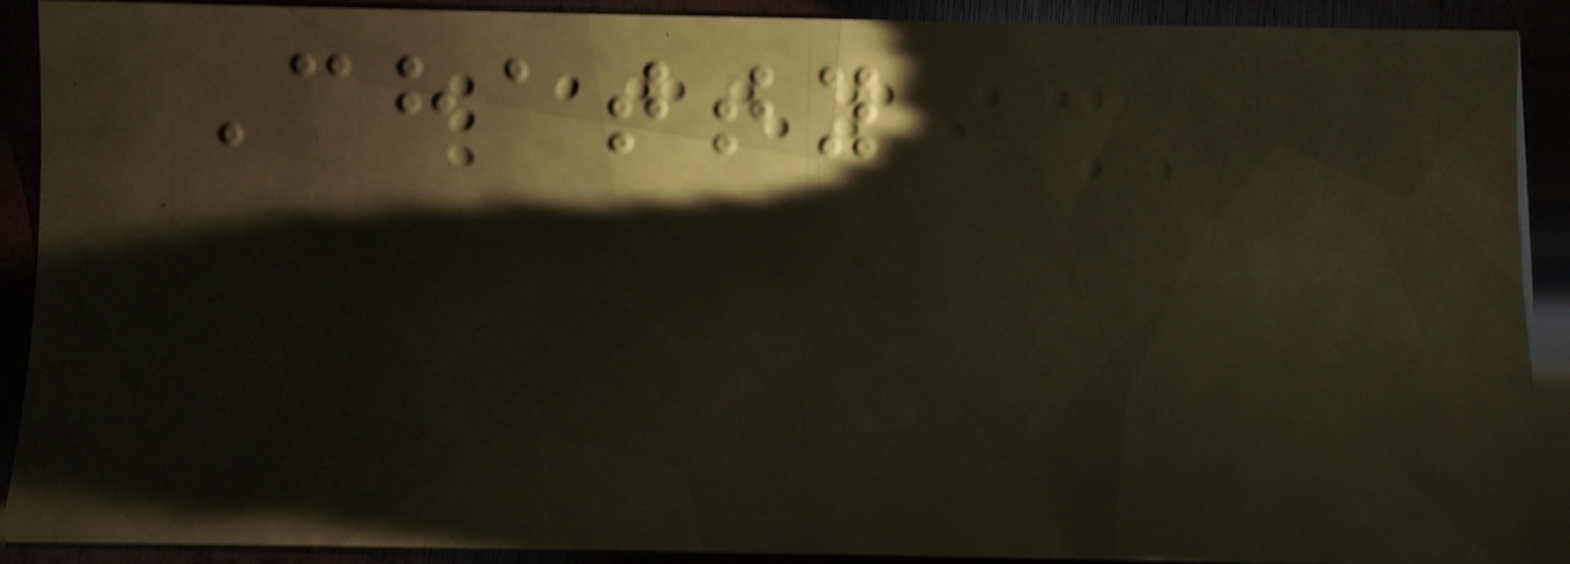Chatty
